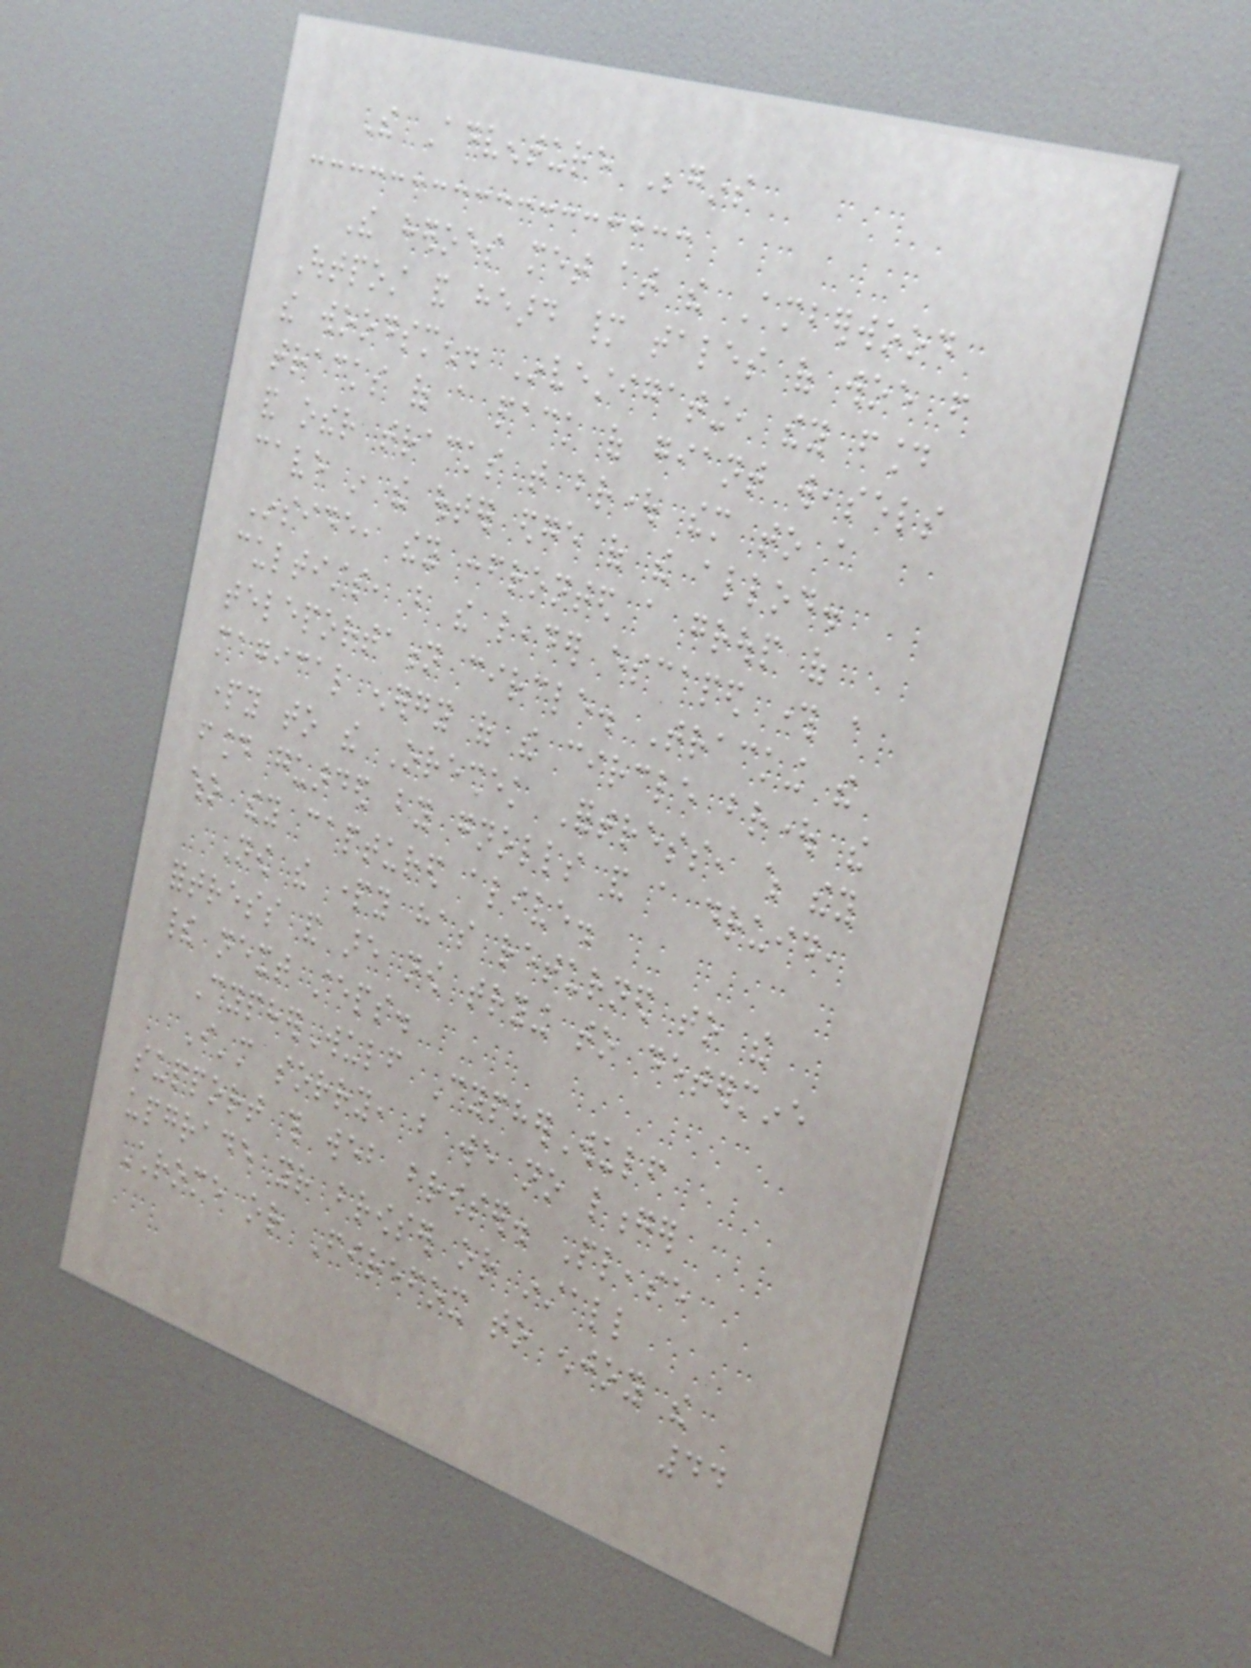The Adventure Begins
The heroes met at the Amberwood
Outpost and heard many tales of woe from
the woodsmen. Investigating, they found
tracks of a pack of giant weasels
and other tracks that brought them to a
cave in the outer edge of the allod.
Inside, they confronted a group of
cultists, but the leader escaped through a
teleportation circle. Tracking the
magical energy of the circle brought the
party to the Oreshek Fortress, which they
found guarded by gnolls and a druid,
who they captured alive.
Now the party has returned to the
fortress and are now trying to determine
their next steps.
CypherWulf CypherWulf
I'm sorry, but we no longer
support this web browser. Please
upgrade your browser or install
Chrome or Firefox to enjoy the
44
